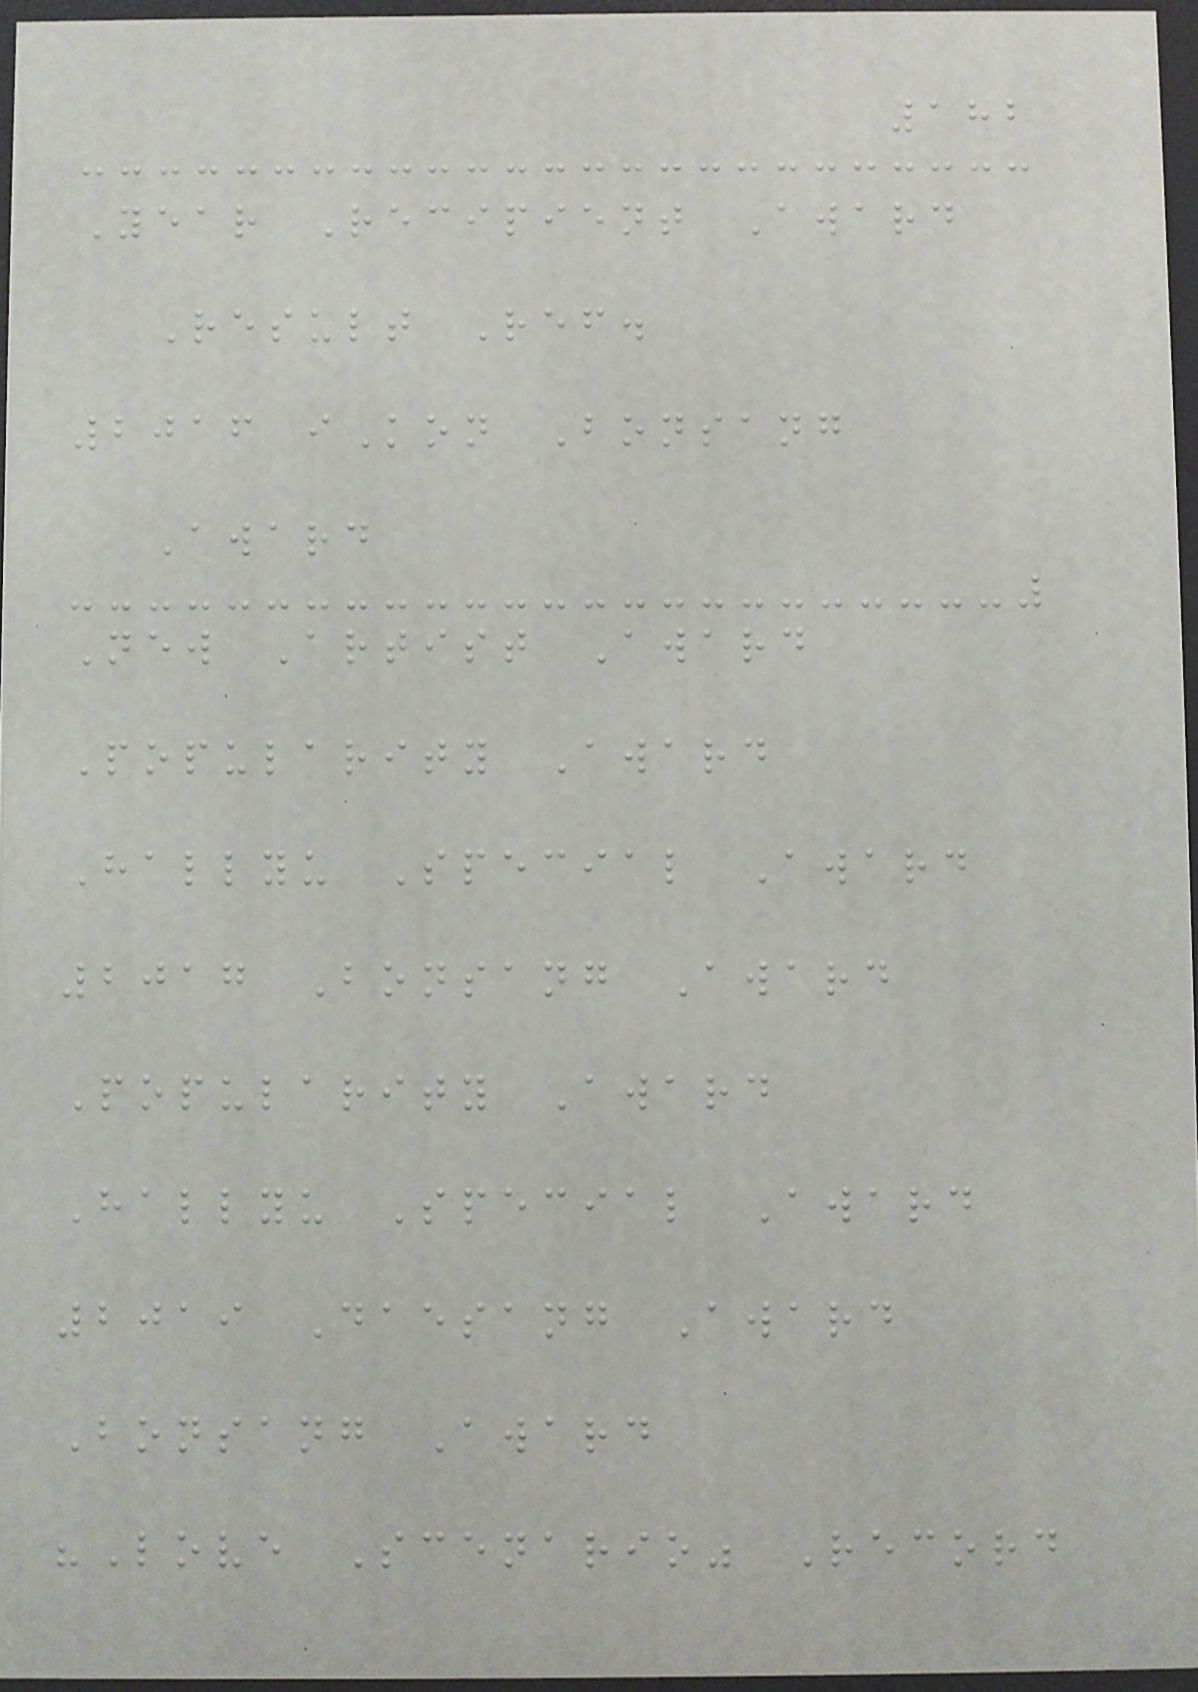182
Year Recipient Award
Result Ref.
2016 iKon Bonsang
Award
New Artist Award
Popularity Award
Hallyu Special Award
2017 Bonsang Award
Popularity Award
Hallyu Special Award
2019 Daesang Award
Bonsang Award
"Love Scenario" Record
